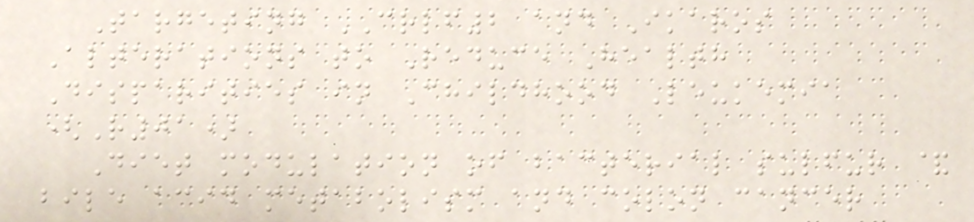Targeting CRLF2 and Ikaros
Alterations to Reduce Health
Disparities in Childhood Leukemia
(R01)
Diet modulation of bacterial sulfur &
bile acid metabolism and colon cancer
